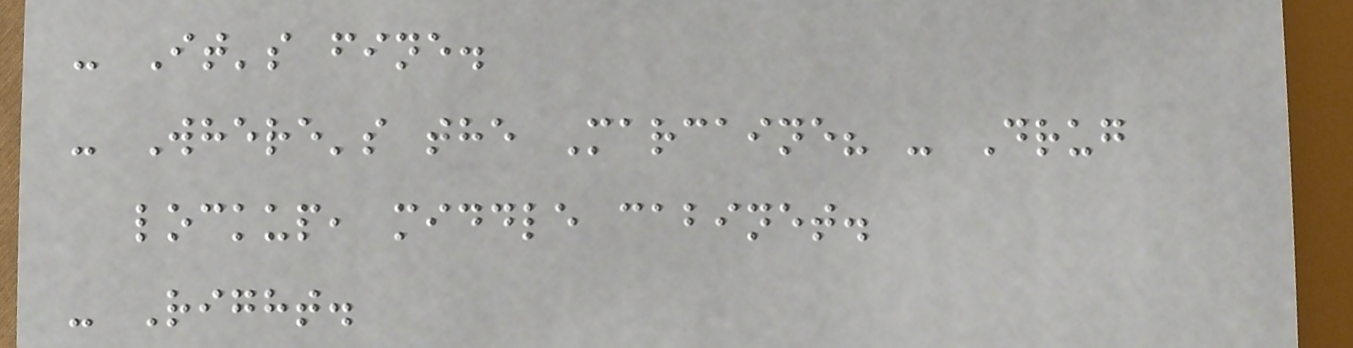- It's fine.
- Where's the Marcaine? - Drug
lockup, middle cabinet.
- Right.
